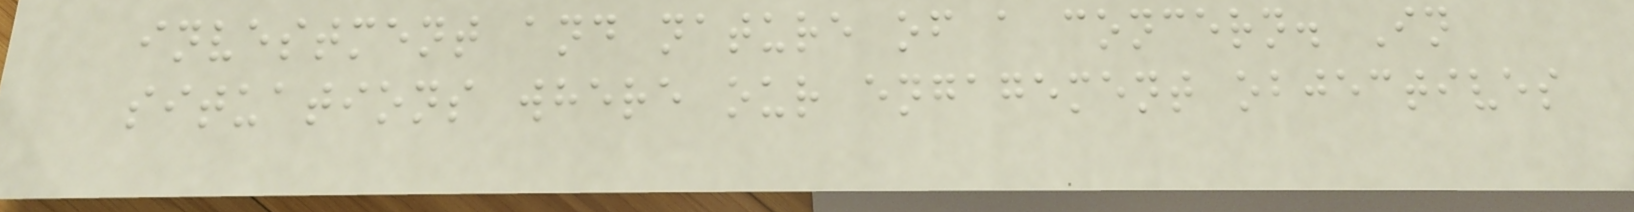investment and nature of a concern. In
situations where our engagement objectives
